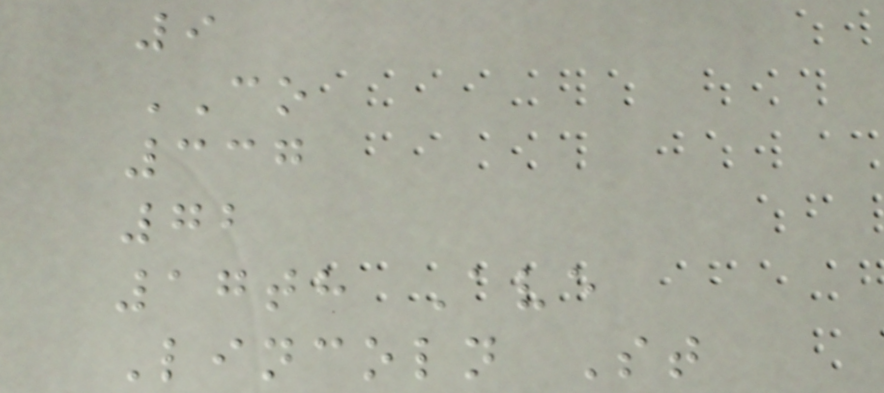9
CO
337
72
17th Ave
Lincoln St
